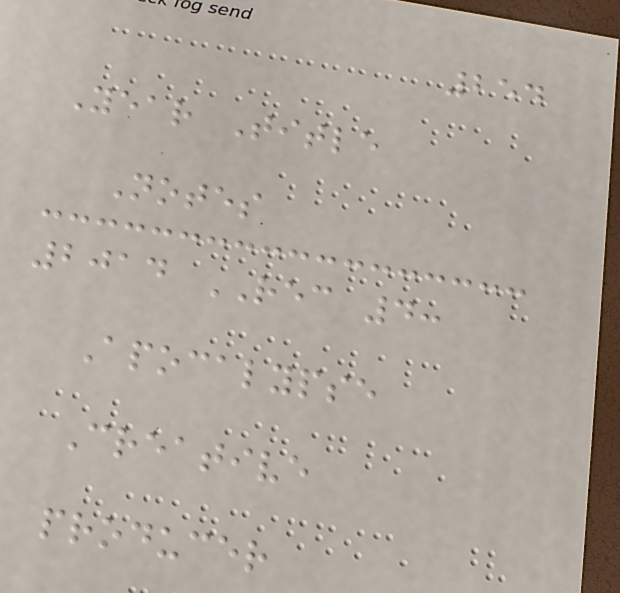254
Year Title
Notes
2014 REC 4:
Apocalypse
Creative
producer
